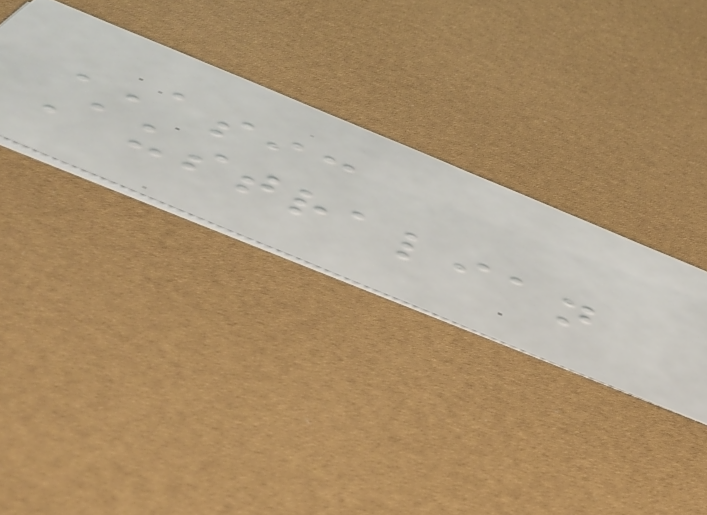ASIC
Australian
